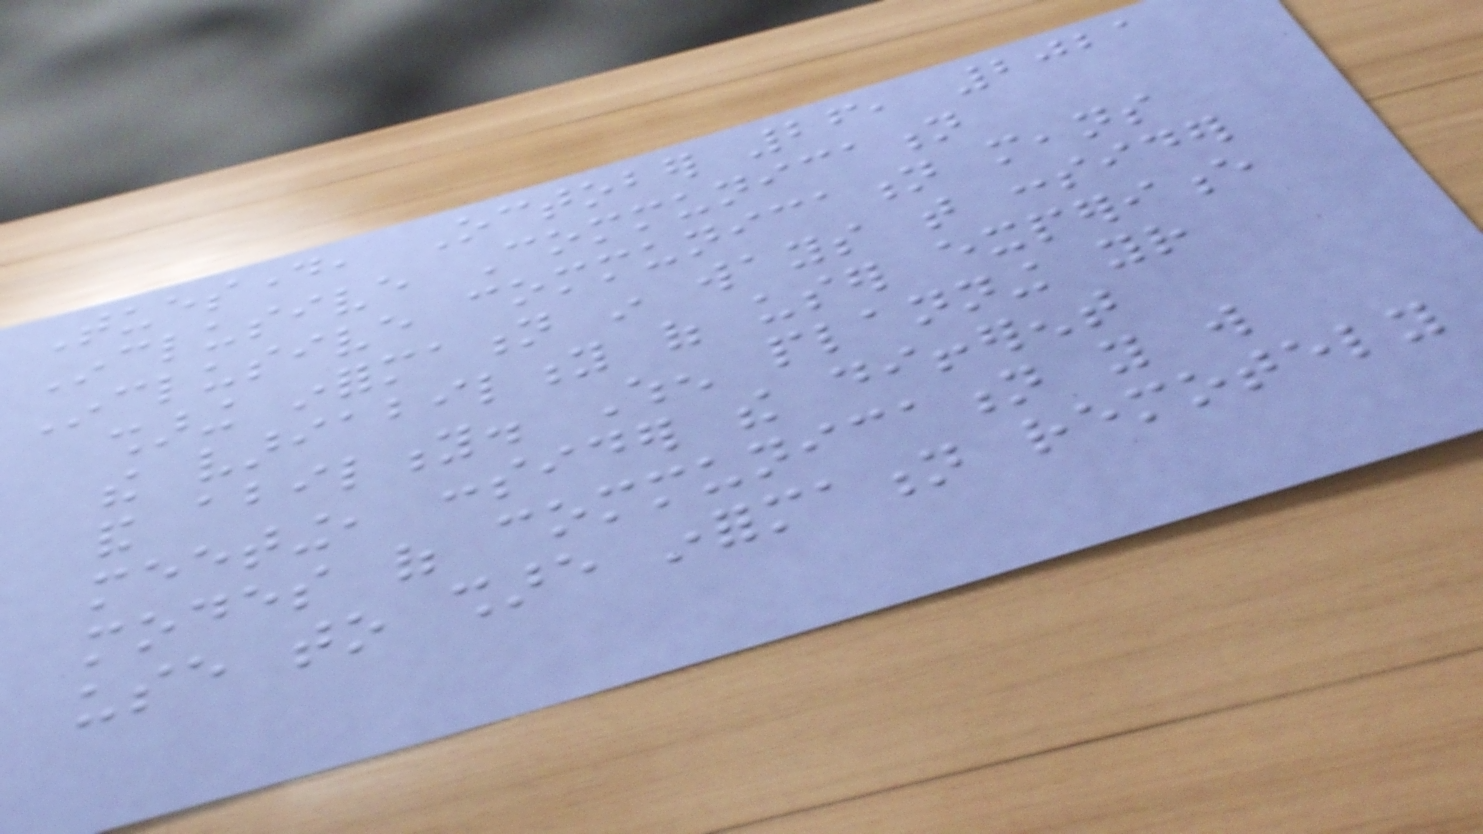Tuesday, October 26, 2021
Inclusive Communication
Inclusive communication means
sharing information in ways that consider
the variability of user experience
and ability. When planning your
meeting, consider the different
modes of communication you will
use to share information remotely
